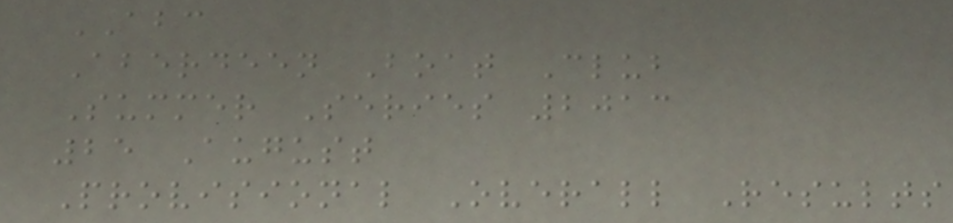ABC
Aberdeen Boat Club
Summer Series 2013
25 August
Provisional Overall Results
